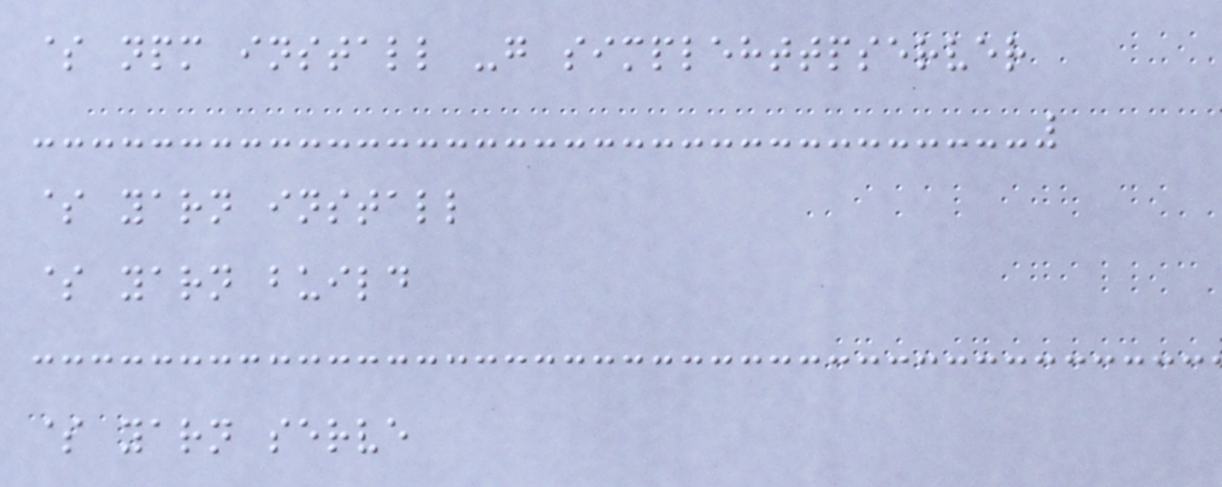$ npm install -g simplehttpserver
$ yarn install
$ yarn build
$ yarn serve
